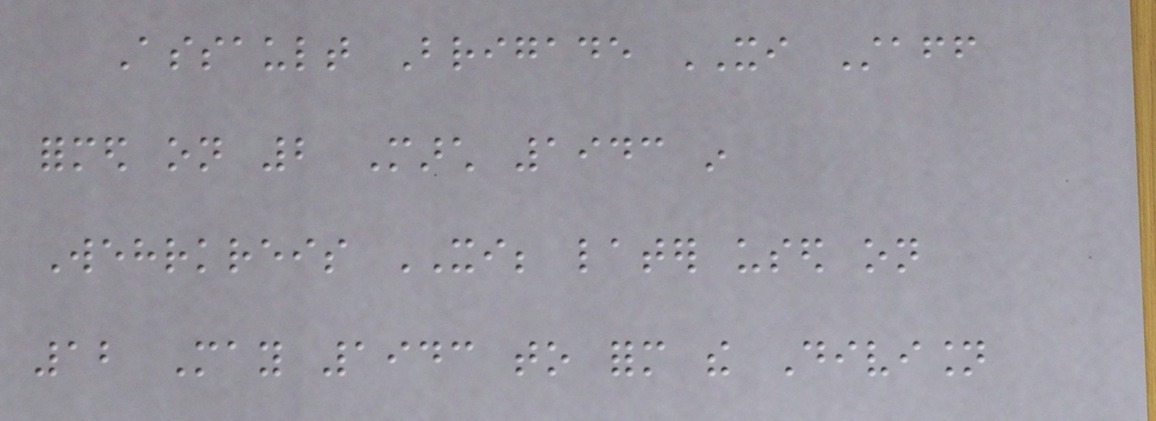Assault Brigade XI Staff
formed on 2 March 1943 in
Wehrkreis XI; later used on
12 May 1943 to form the Division
